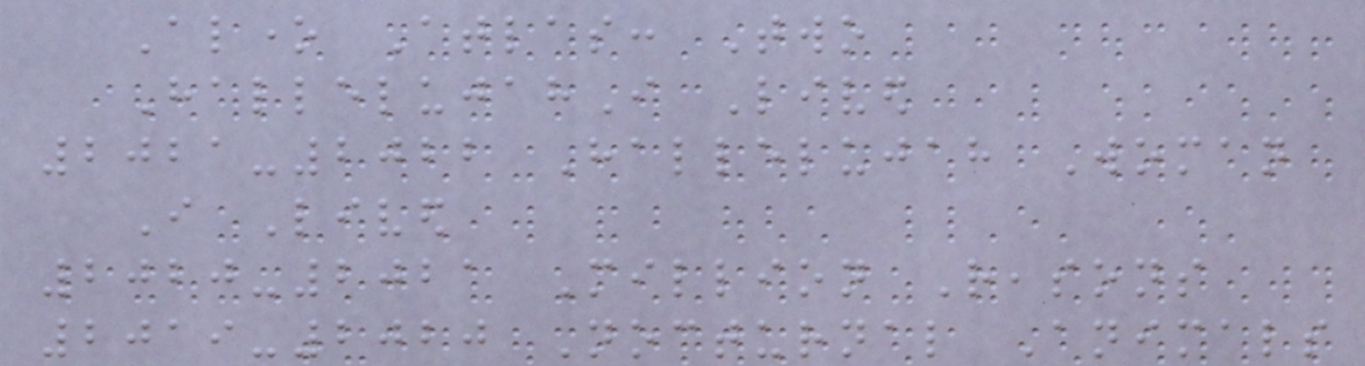Alone Atlas: Two
HallelujahI Lived
2021-2022 Hallelujah Woman
I Lived
2020-2021 Million Reasons
2019-2020 Nocturnal Animals
